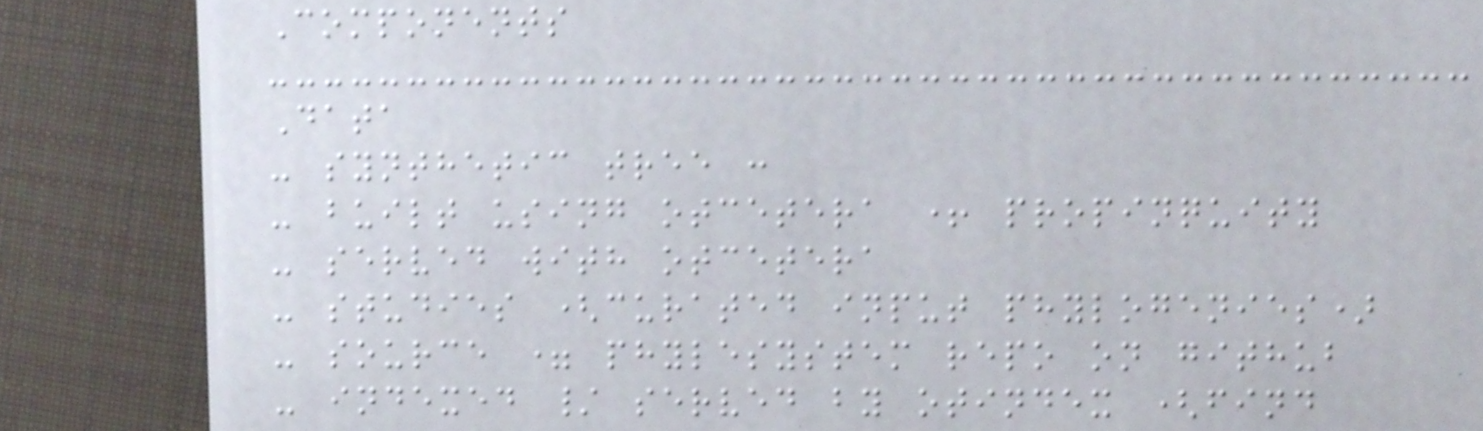Components
Data
- synthetic tree :
- built using otcetera + propinquity
- served with otcetera
- studies (curated input phylogenies)
- source = phylesystem repo on github
- indexed / served by otindex (find
